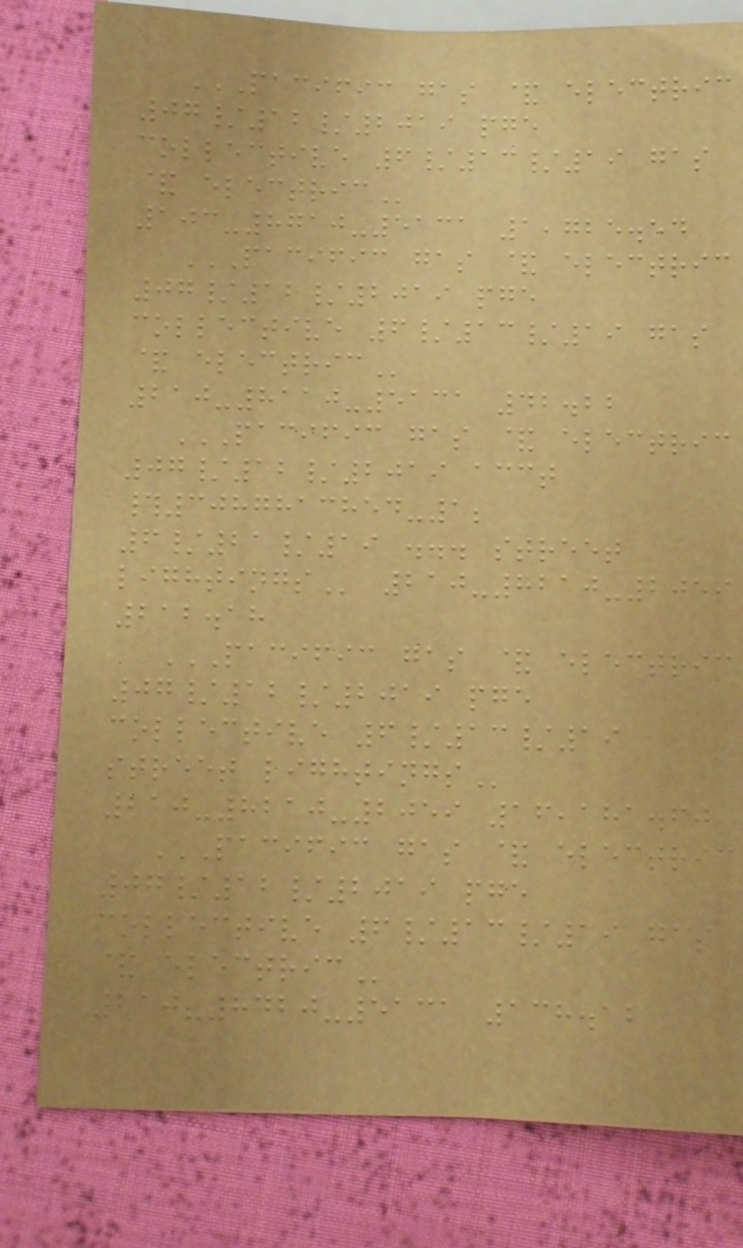PACIFIC GAS & ELECTRIC
07/12/2019 PGE
COLLECTIVE 6/13/19 GAS
& ELECTRIC
103-8710-5131 1,725.54
PACIFIC GAS & ELECTRIC
07/12/2019 PGE
COLLECTIVE 6/13/19 GAS
& ELECTRIC
210-8110-5131 42.22
PACIFIC GAS & ELECTRIC
07/12/2019 ACCT
#3087813854-1;
6/21/19 ... STREET
LIGHTINGS 210-8210-2059
212.18
PACIFIC GAS & ELECTRIC
07/12/2019 PGE
COLLECTIVE 6/13/19
STREET LIGHTINGS
210-8210-2059 16,181.60
PACIFIC GAS & ELECTRIC
07/12/2019 PGE
COLLECTIVE 6/13/19 GAS
& ELECTRIC
210-8420-5131 138.12
